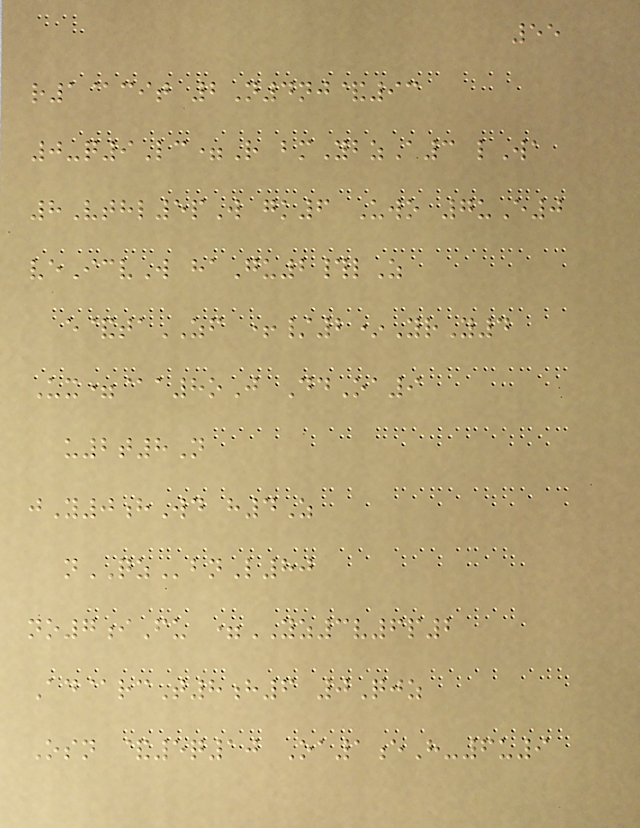55
r1@cit 2N4nj&93
0-q9Lc=R bmYbzA3 lWa
8Vthl5pW gk6 Uwo 7uE0
veIcvW haGu2#lZ
e&taZF +/2*YrY4
Ux=@a8oJ DdOa9
u2t8N
jY0hWd h4Z
nQZbnL80
no7iFu =YZ3v6p2
Ad@rcT8h6 0Qjz
Osn &5q10 Oa1eH-6u9
